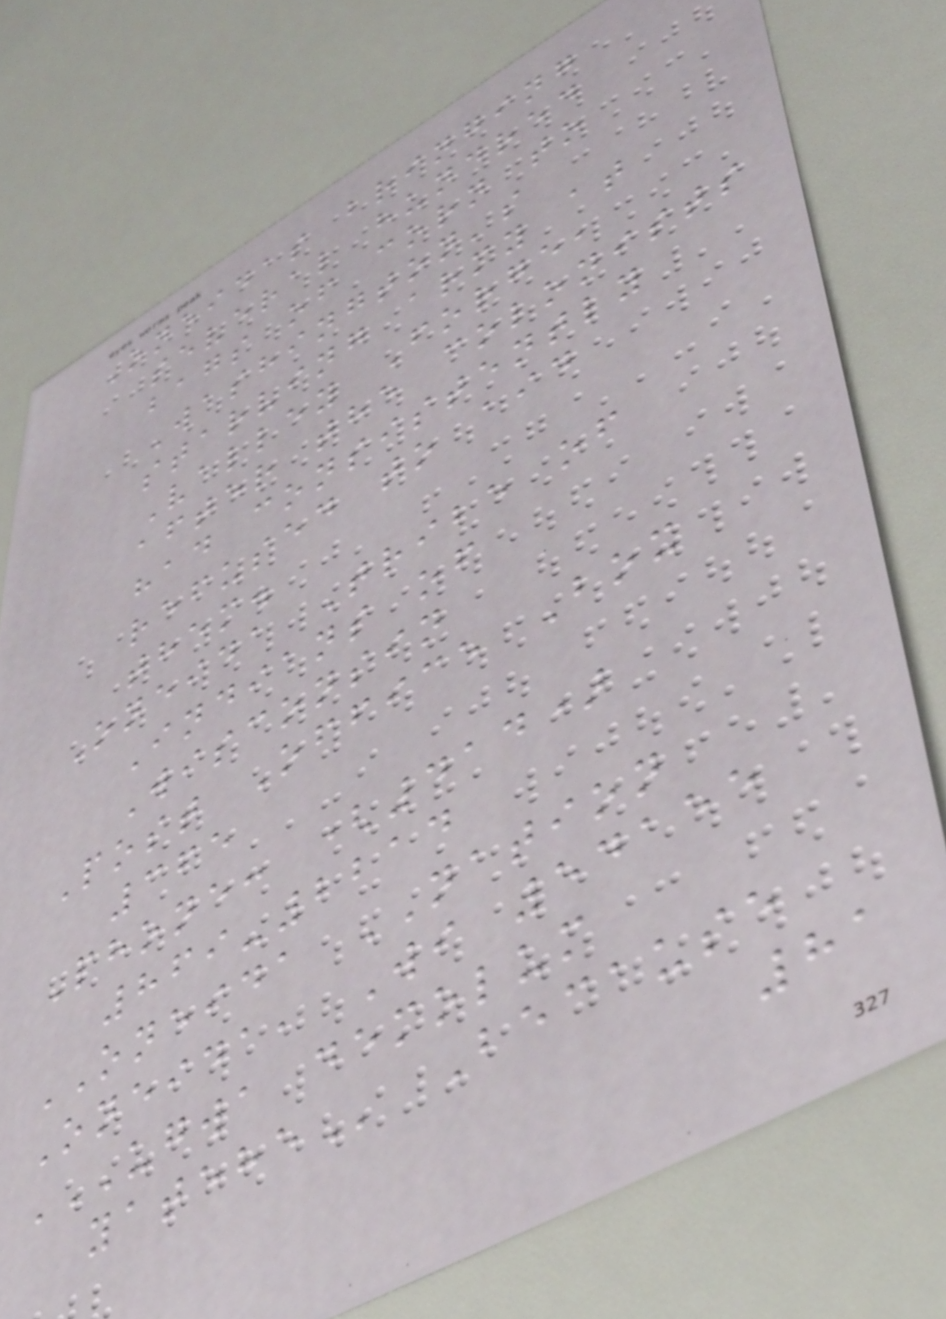Oneidas bringing
several hundred
bags of corn to
Washington's
starving army at
Valley Forge,
after the colonists
had consistently
refused to aid
them.
Oneida Tribe of
Indians of
Wisconsin
Post Office Box
365
Phone: (414)
869-2214
ONEIDA NATION
Oneida, Wi 54155
UGWA DEMOLUM
YATEHE Because
81
